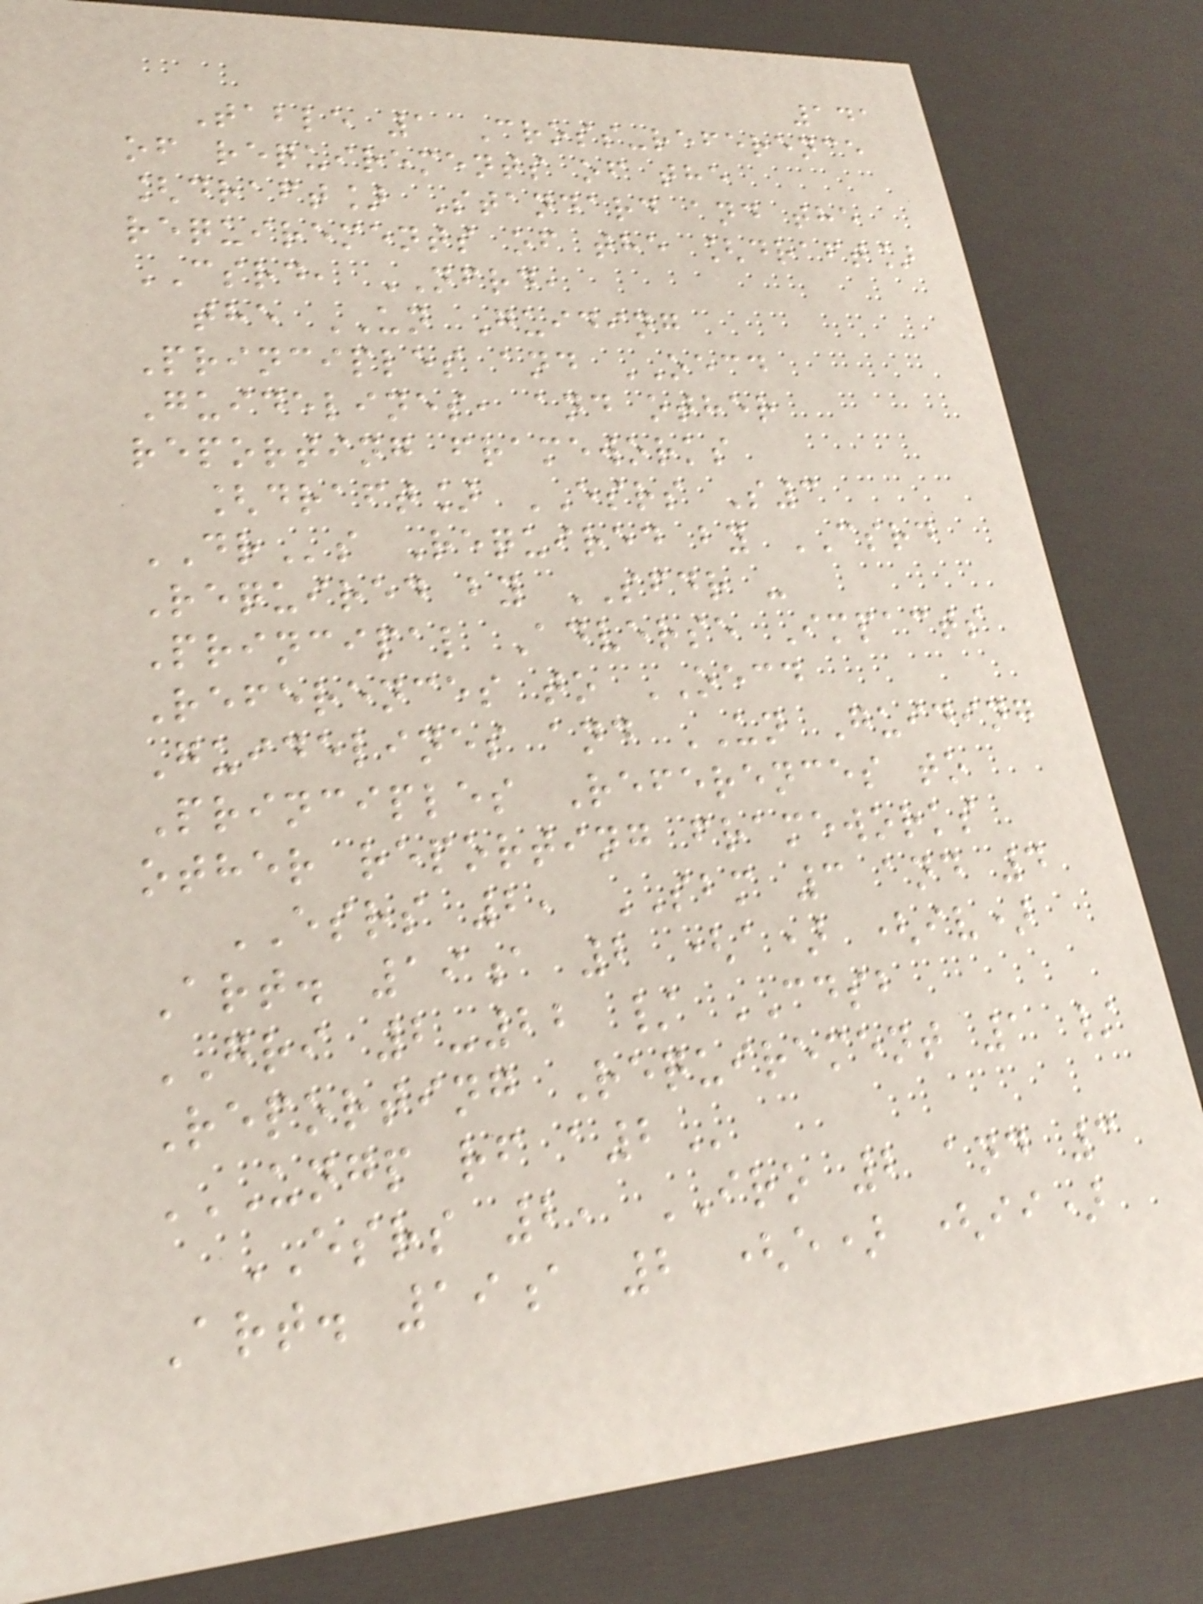141
Table 1 Cross-reference
of requirements of the
[draft] Standard and the
requirements of the [draft]
CSRD, NFRD,
the UN Guiding
Principles and OECD
Guidelines, and other
reporting frameworks
[draft] ESRS S3
DRs Required by CSRD
Required by SFDR -
Principal Adverse Impacts
References to OECD
Guidelines and UN Guiding
Principles References to
other reporting frameworks
ESRS 2, SBM 3 and 4
Art. 19a 2 (a) (iv)
GRI 2-22 / CDSB
Reporting Requirement 1 /
UNGP RF A2
ESRS 2, IRO 2 and 3
Art. 19a 2 (e) (ii)
